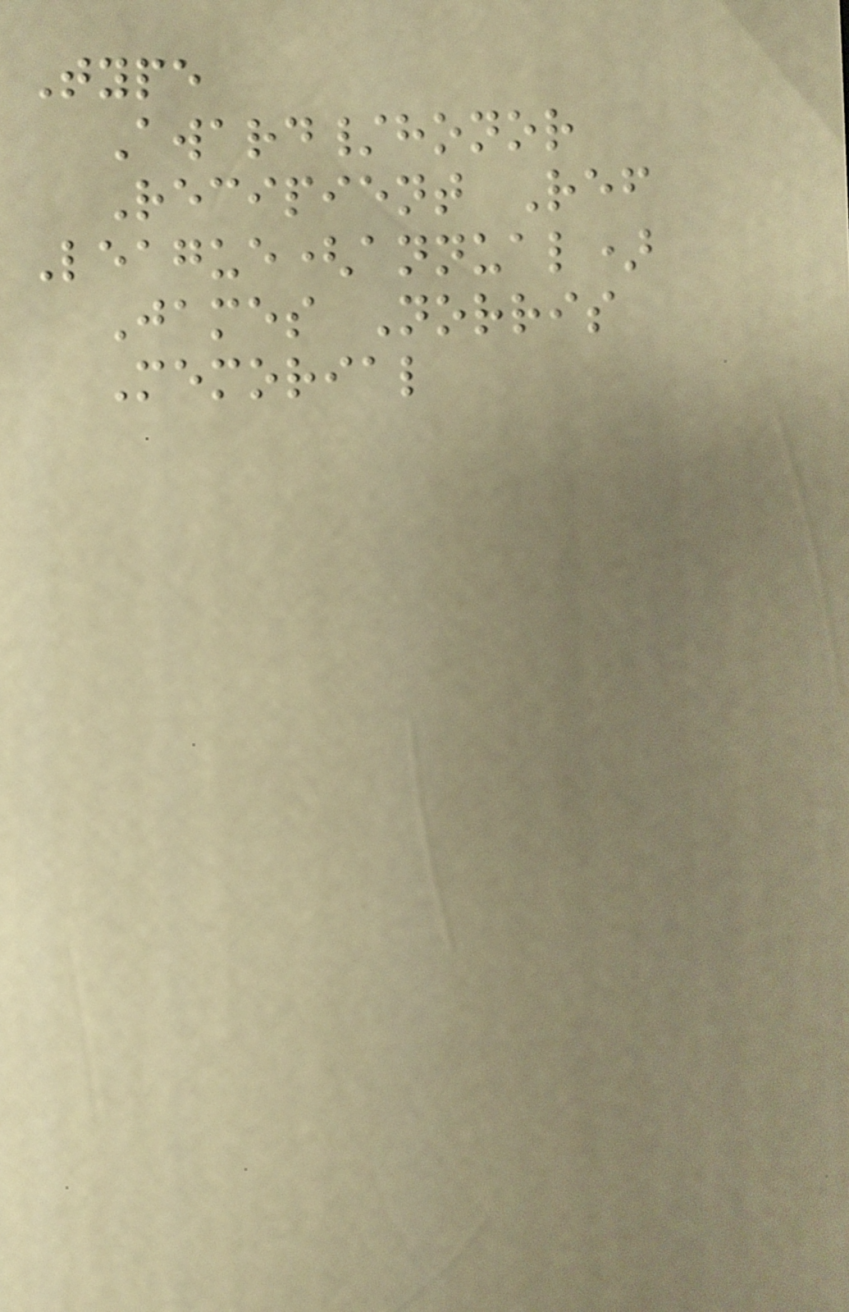Type
Award/honor
Recipient Ref
League(annual)
James Norris
Memorial
